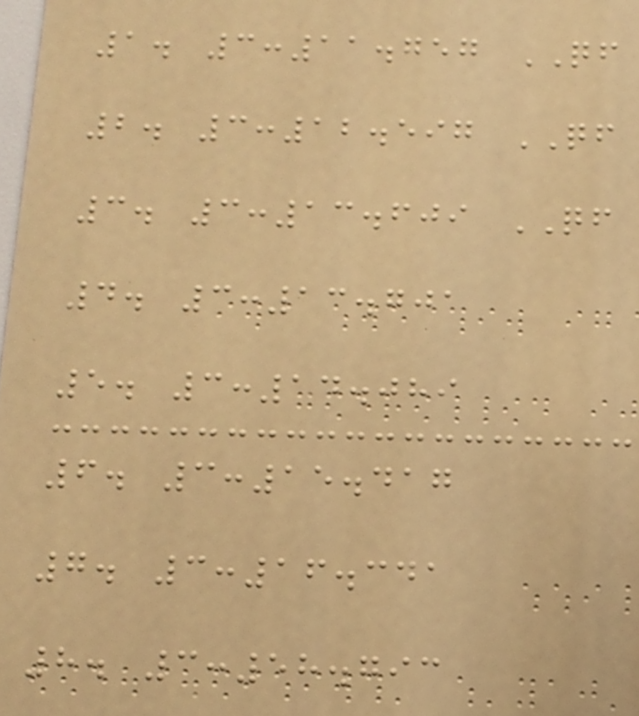1. 3:11.757 QF
2. 3:12.597 QF
3. 3:13.609 QF
4. 3:13.701
5. 3:14.089
6. 3:15.417
7. 3:16.341
8. 3:58.793
